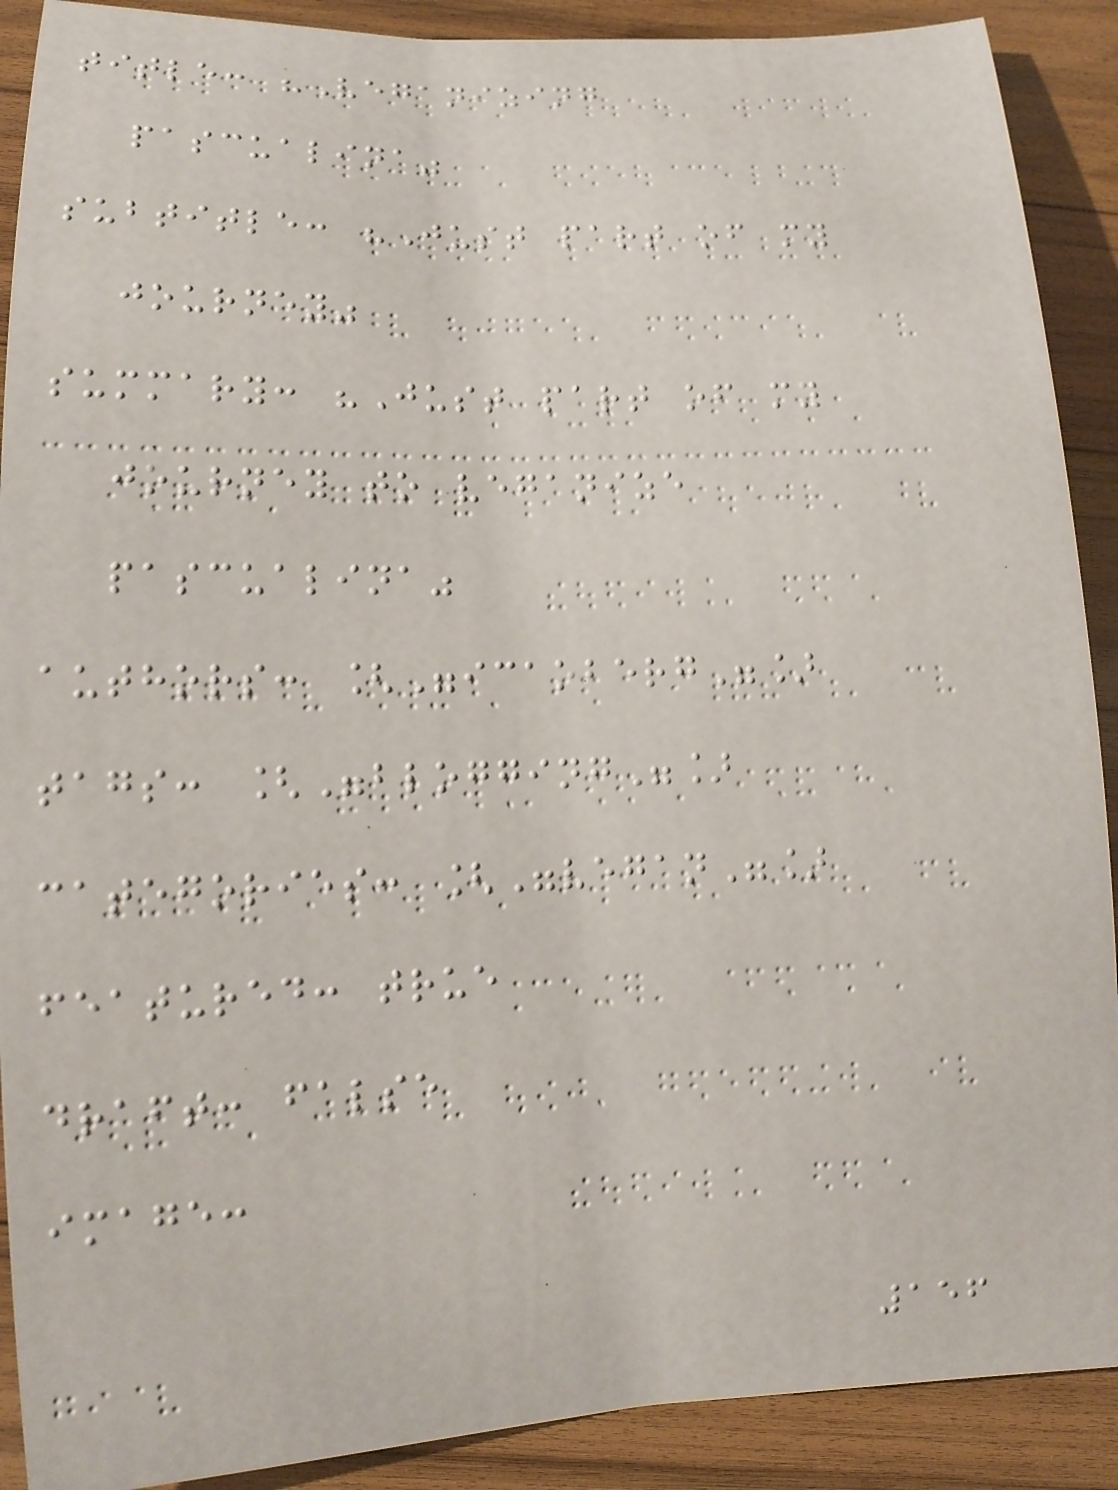title: "Veganizing
pascualina"
subtitle: "Just part of my
journey"
summary: "Just part of my
journey to veganize
pascualina"
authors: ["icaoberg"]
tags: ["blogging"]
categories: ["vegan"]
featured: true
draft: false
image:
156
